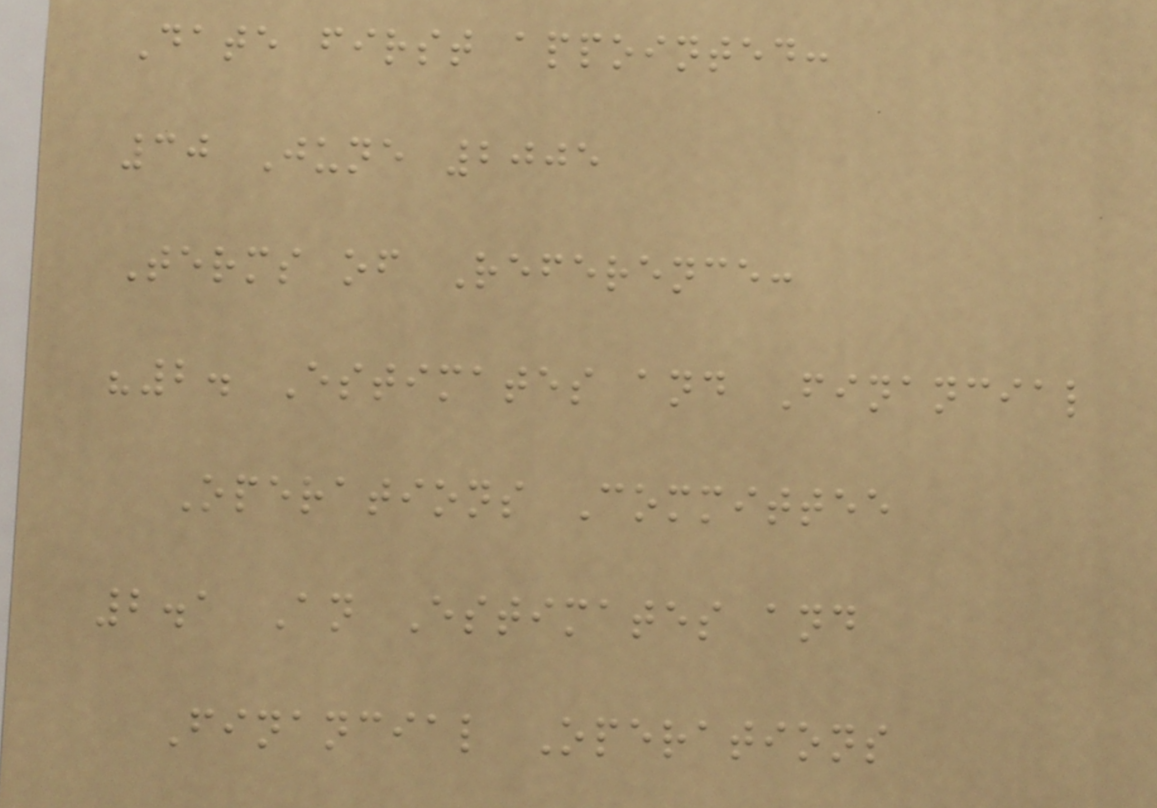Date first appointed:
30 June 2005
Terms of Reference:
"2. Estimates and Financial
Operations Committee
2.1 An Estimates and
Financial Operations
